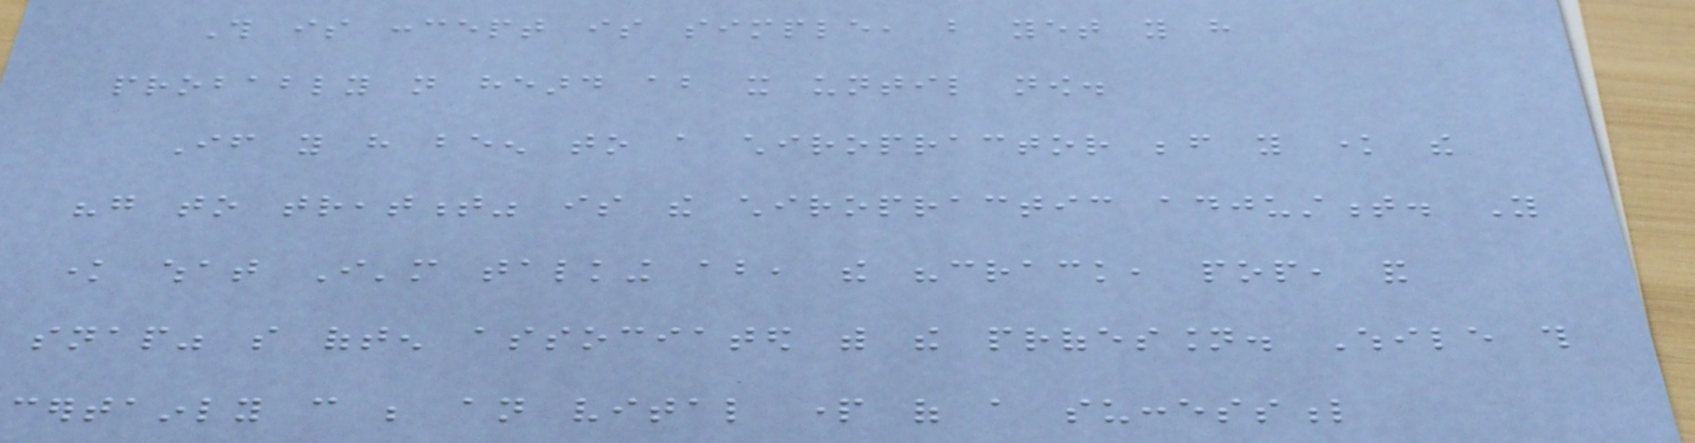This is concept is simple, but yet you have
probably not heard about it until now.
If you have been to a chiropractor before you know the
"go to treatment" is the chiropractic adjustment. You
know what I'm talking about, the "crack, pop, and
snap" so often associated with the profession. While this
certainly can be an vital part of a successful
